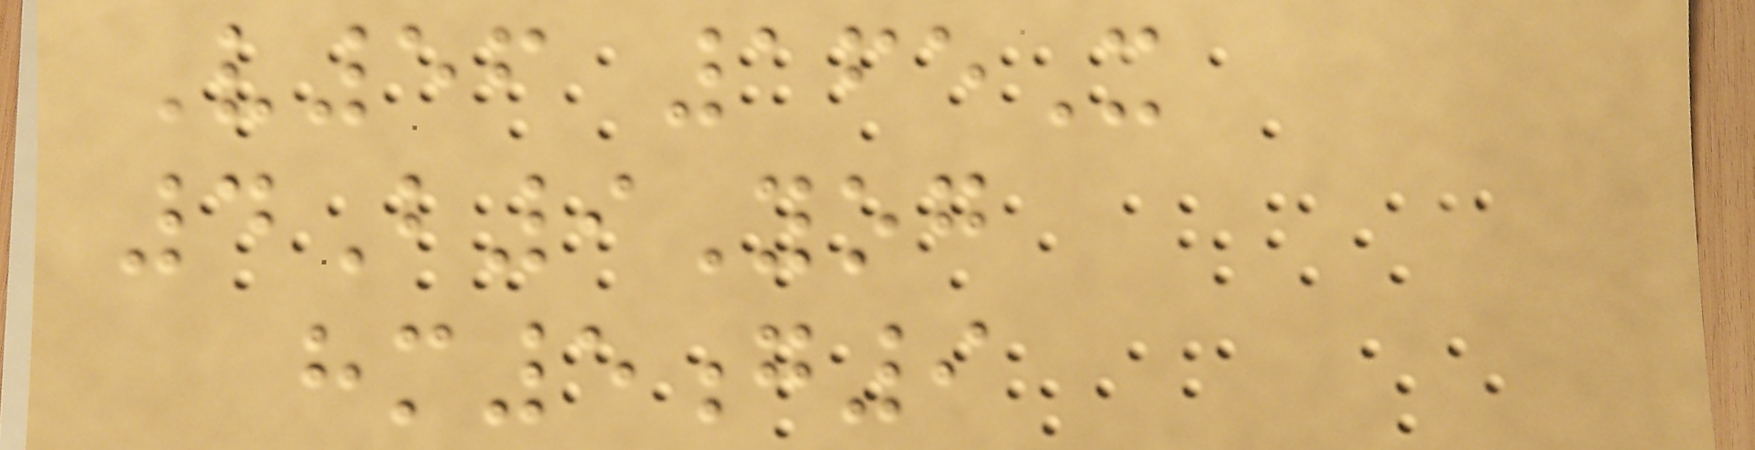V56 165X
4B9Yog
hm5g9
